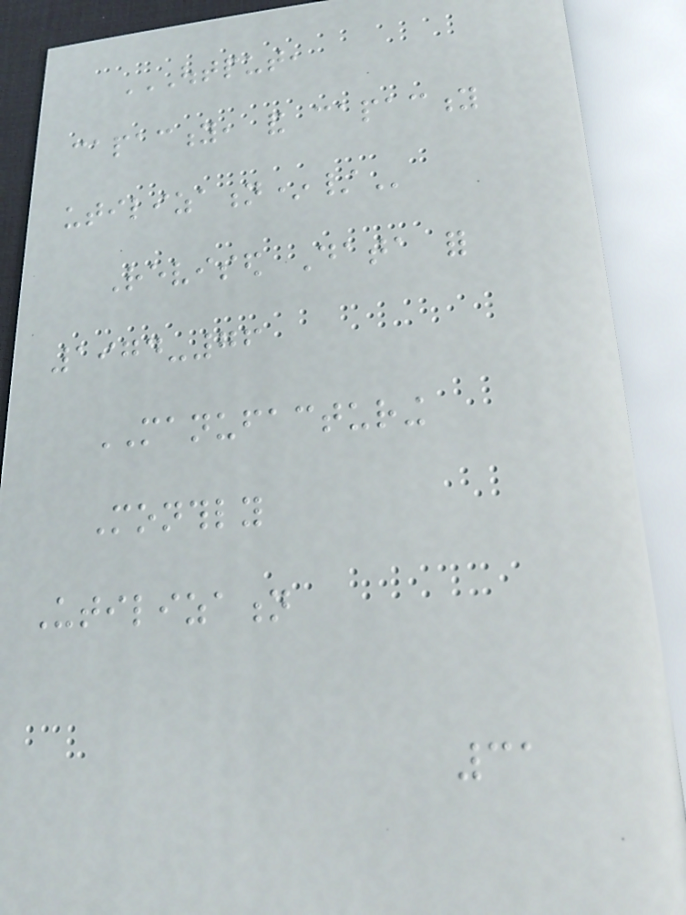OUTPUT,
CAPACITY, AND CAPACITY
UTILIZATION*/
Revised Data for
1974-76
MANUFACTURING
Monthly
Utilization
31
